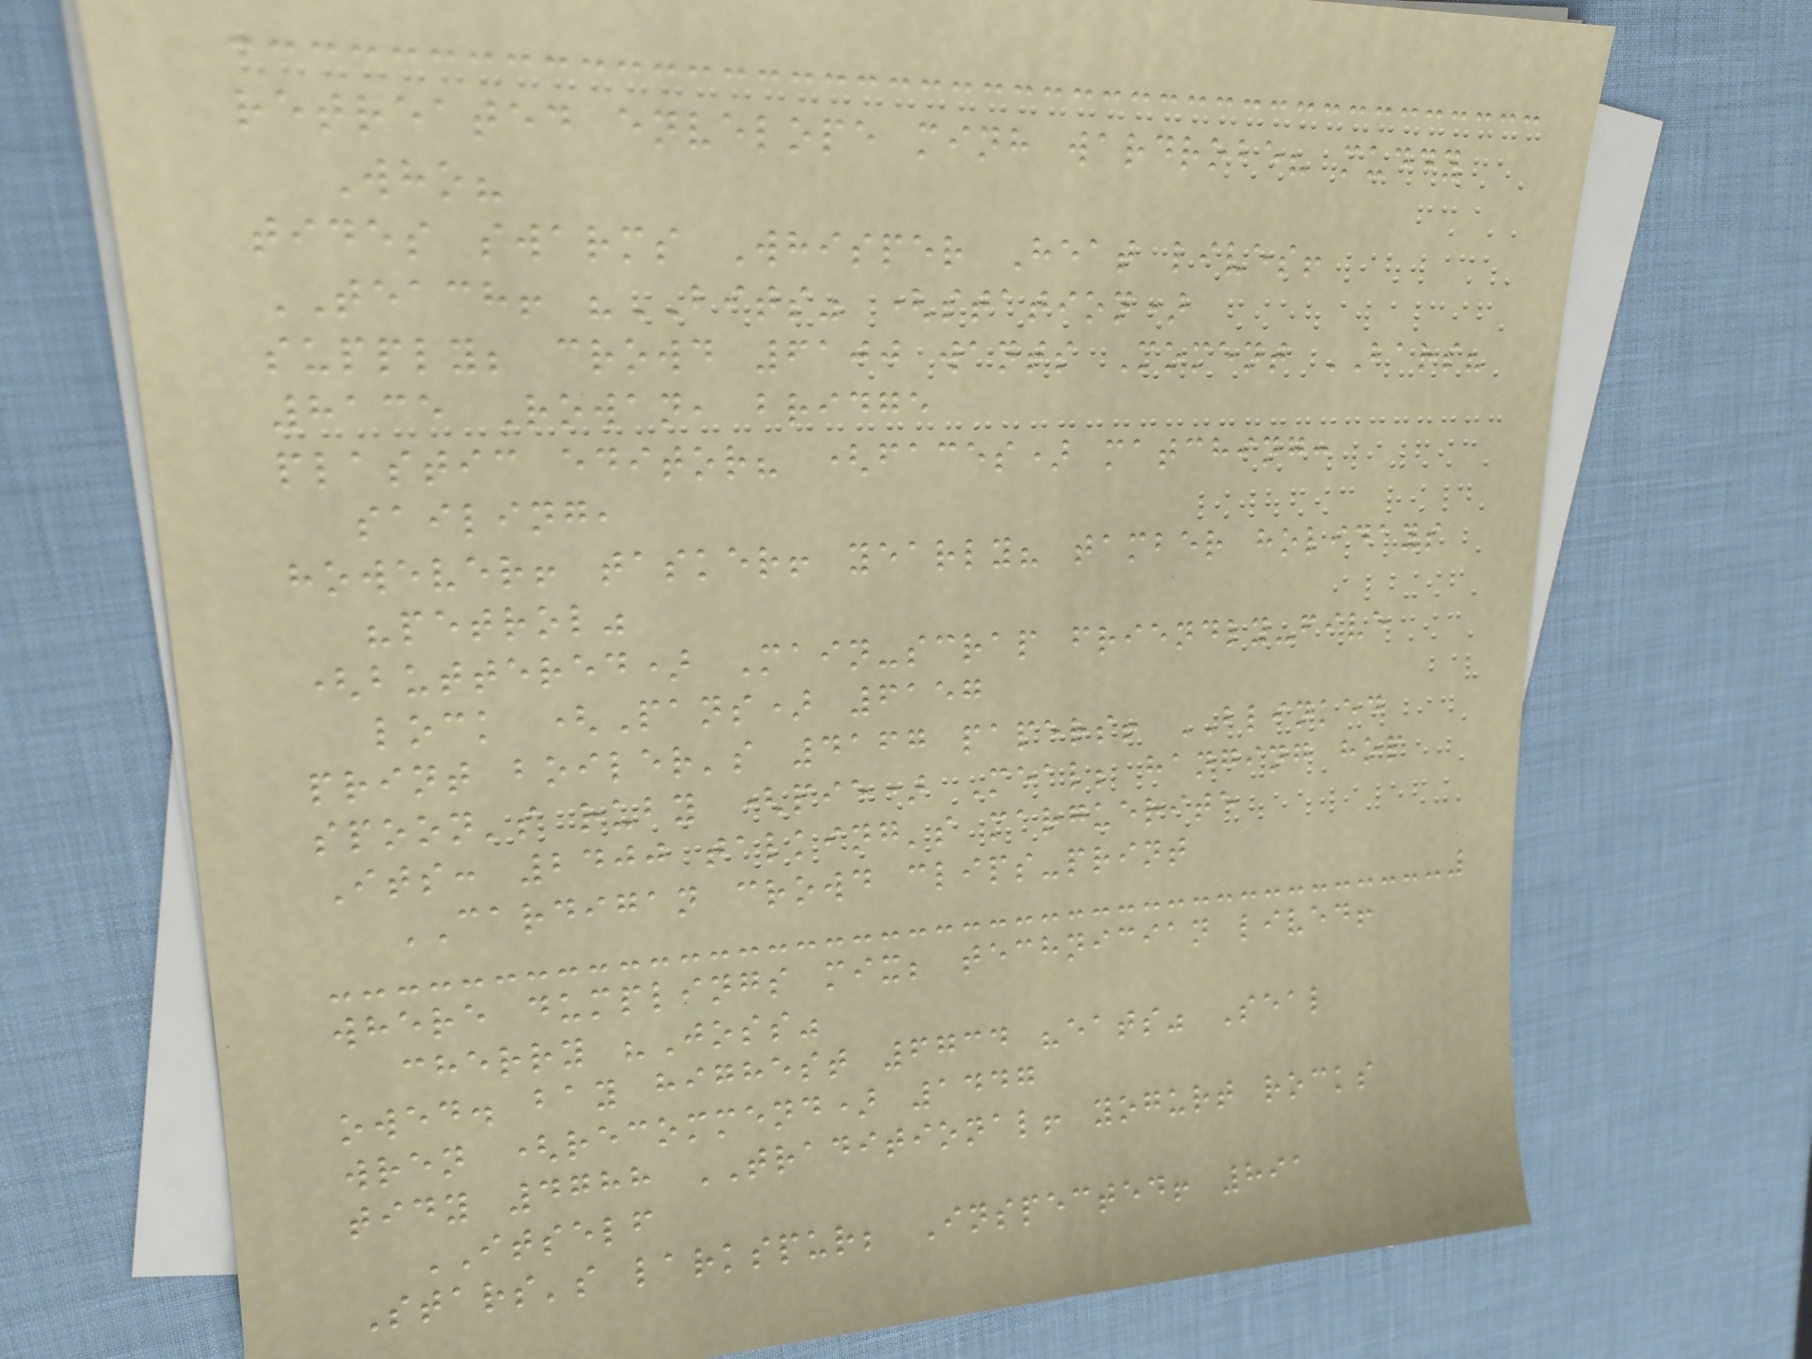retreated envelope minh wardrobe? muddy
Who?
tides swarms Whisper Heat lives!
TEACH! "BITS" (station)
supply; crowd 6100 wants Moment BARS?
8135 Rowan, bridge
plastic editor? (faces) matching:
sailing,
however! tasker! yearly? tamber holidays
"petrol"
(buttered) Main-scrap friendly-five
lock (Pans) 6157
print boiler's 4167 papers! BLINKED
spoon's ruby (pie) Meal; hanging hop
Its: 2400 talking's marguerite
CARDIGAN crowd clips-print
where dumplings mix; technician lived!
cherry "Joss"
owed. bay highest 6734 "eats" Seal
wren (recommend) 1447
tidy 4788 TRADITIONAL! yogurt rocks
ITSELF
Stars's larkspur; Inspected! 891
